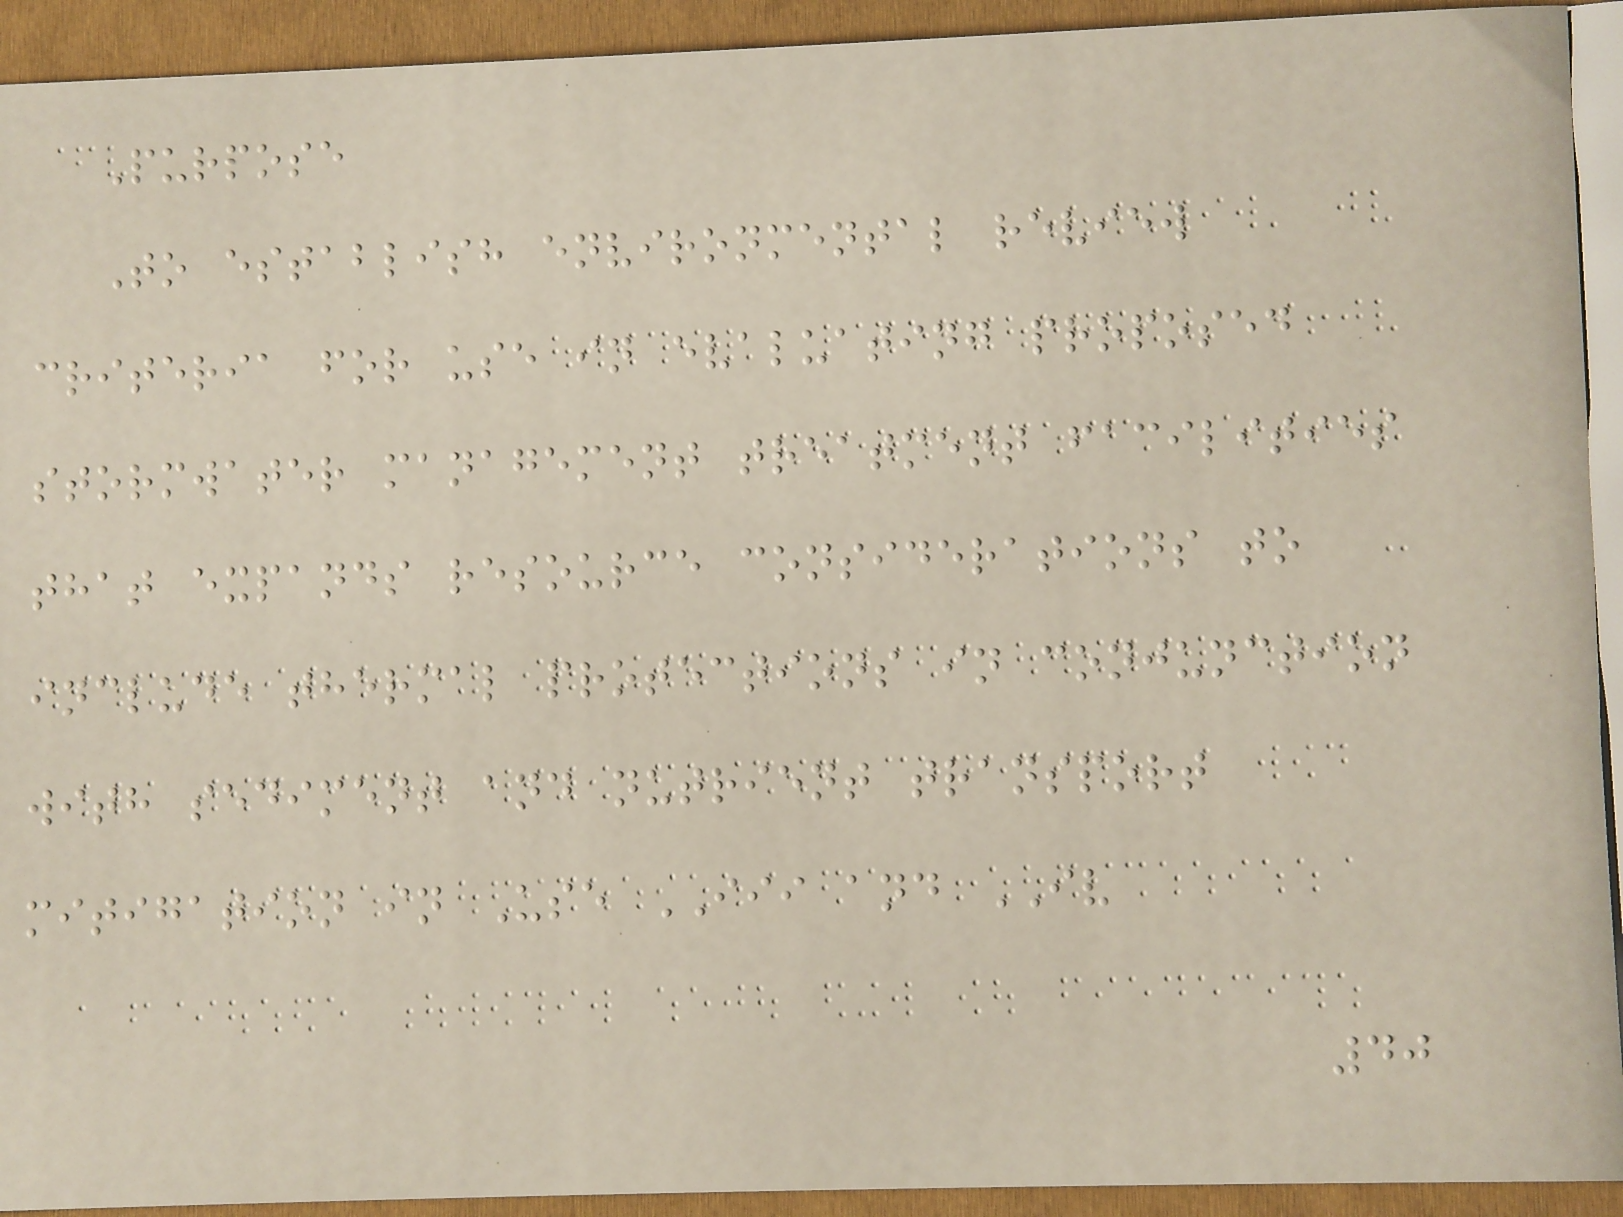Purpose
To establish environmental review
criteria for use in evaluating proposed
stormwater management treatment facilities
that expands resource considerations to
include thermal protections in conjunction
with sediment and nutrient transport
mitigation in Use III and IV
40
